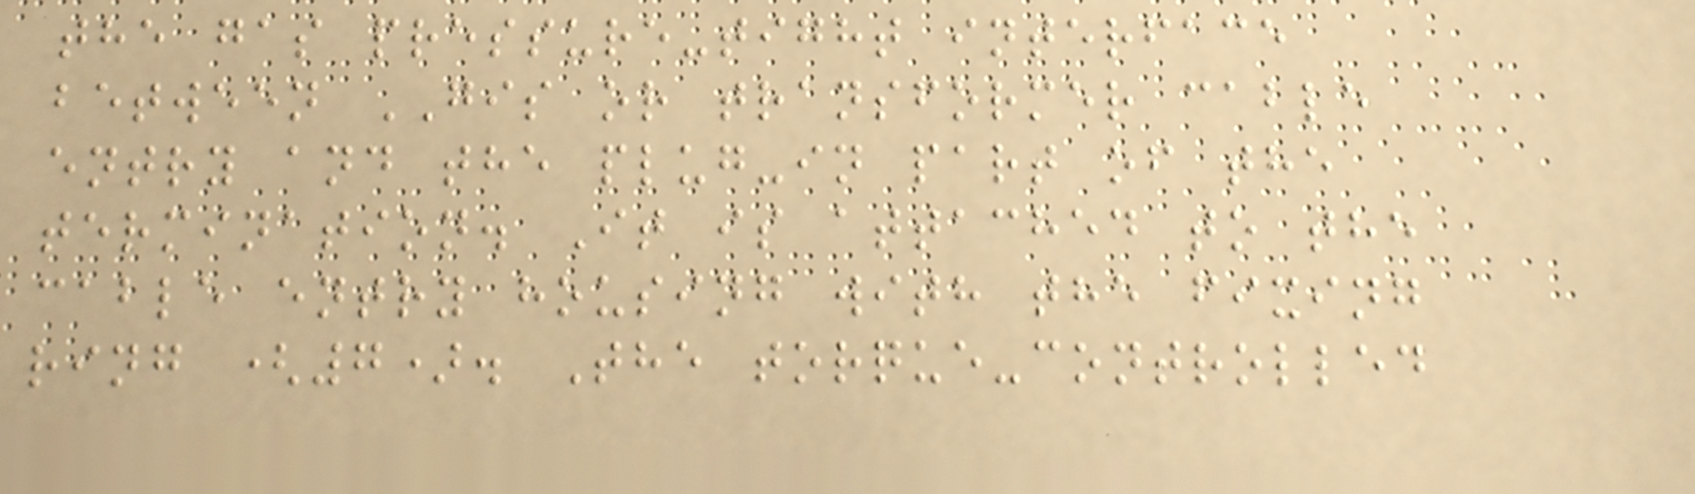the gas pressure-tight interface
between GIS or transformer cable
entry and the plug-in part of the
termination. It is attached to the
cable entry housing with the fixing
ring (7). The torque-controlled
